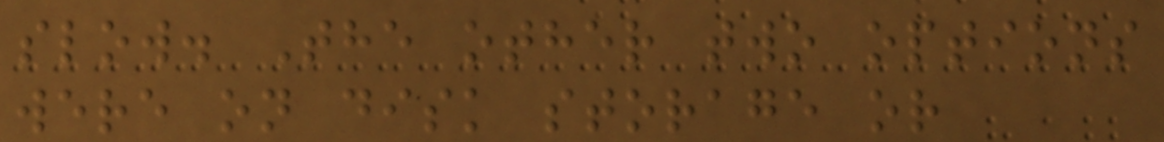slow. The other two options
were on disk storage or
